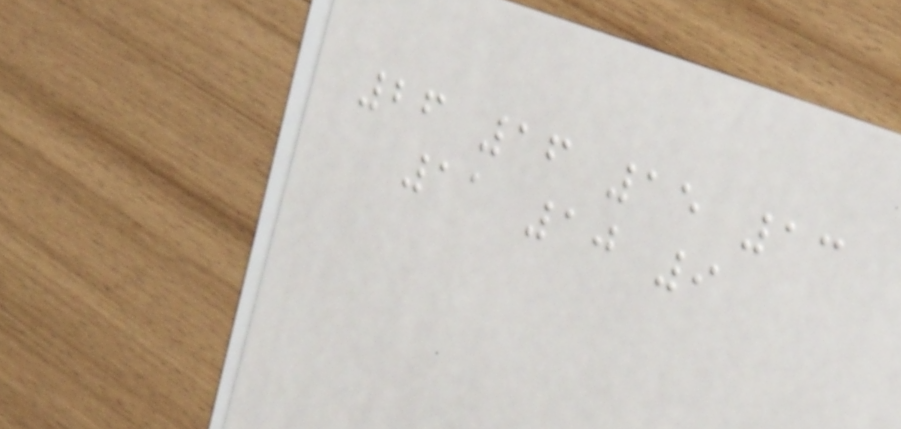26 16 15 13
11 10 9
